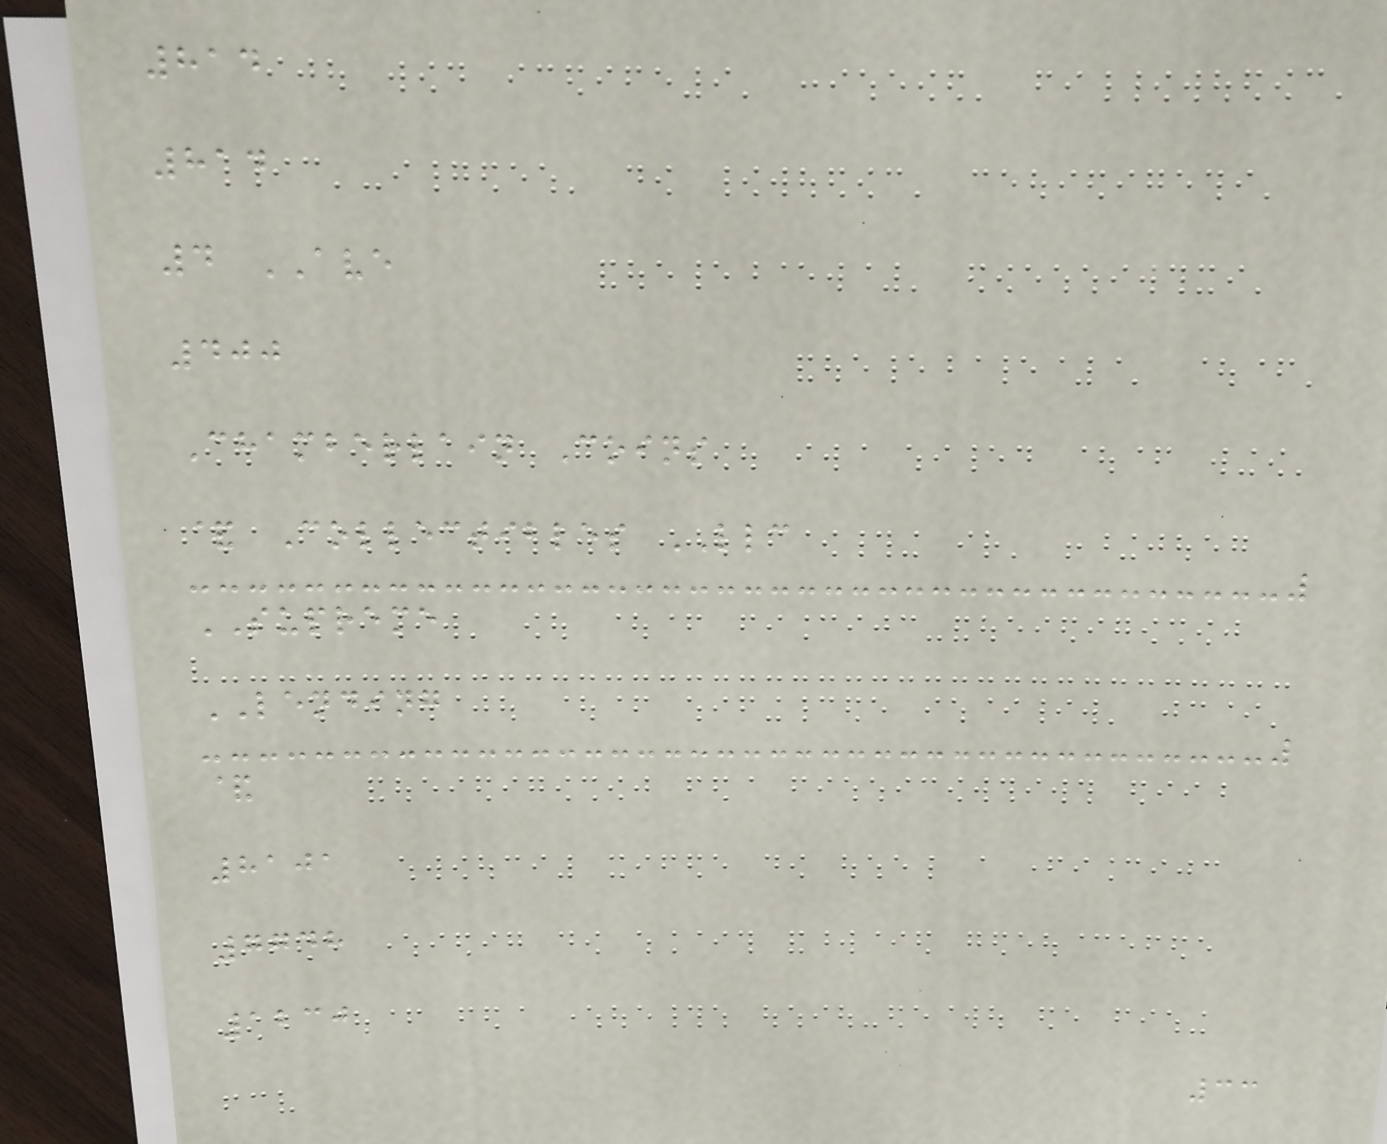814
814
4 AVE
400
Chamberlain Coins
& Collectibles LLC
SUPREME
LENDING
&
8101
7748
1230
33
